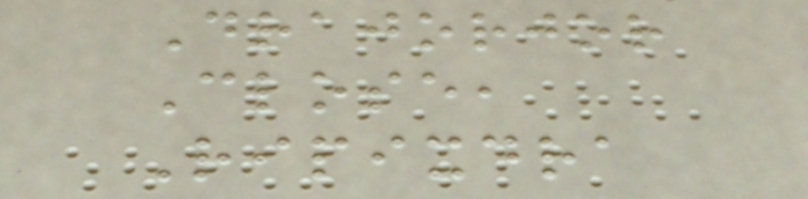Drajorjor
Close,
Ripixdra
